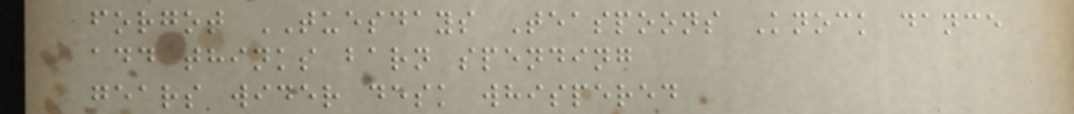forgot TUESDAYS Teaspoons Knock dance
add thinks barn spending
gears wider desk whispered
